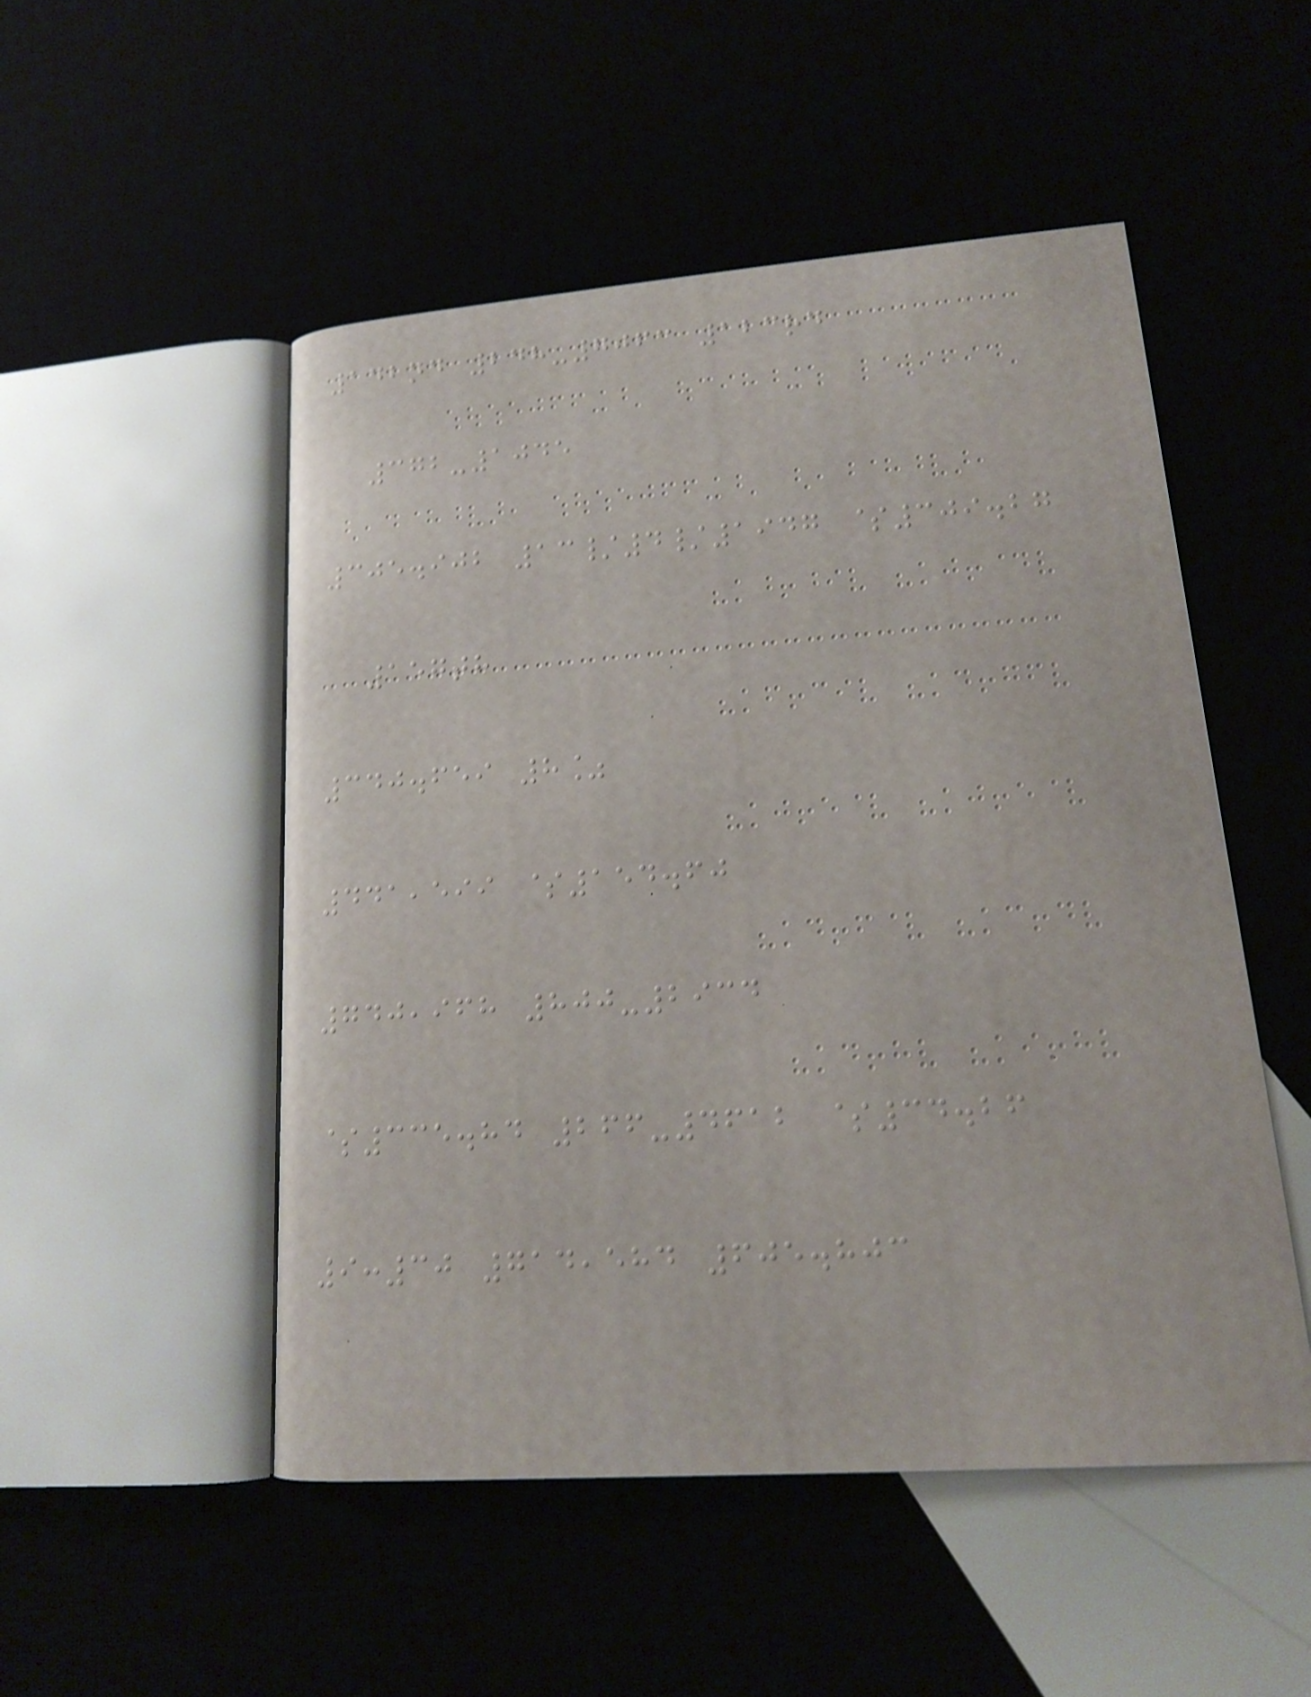142nd 248-7063 123rd
372-1045
305.902 13/4/1947 $309.27
157th
340.659 8%
441,599 $154.60
740,968 800-2934
$335.84 266-4612 $34.26
9:30 714,584 605.803
